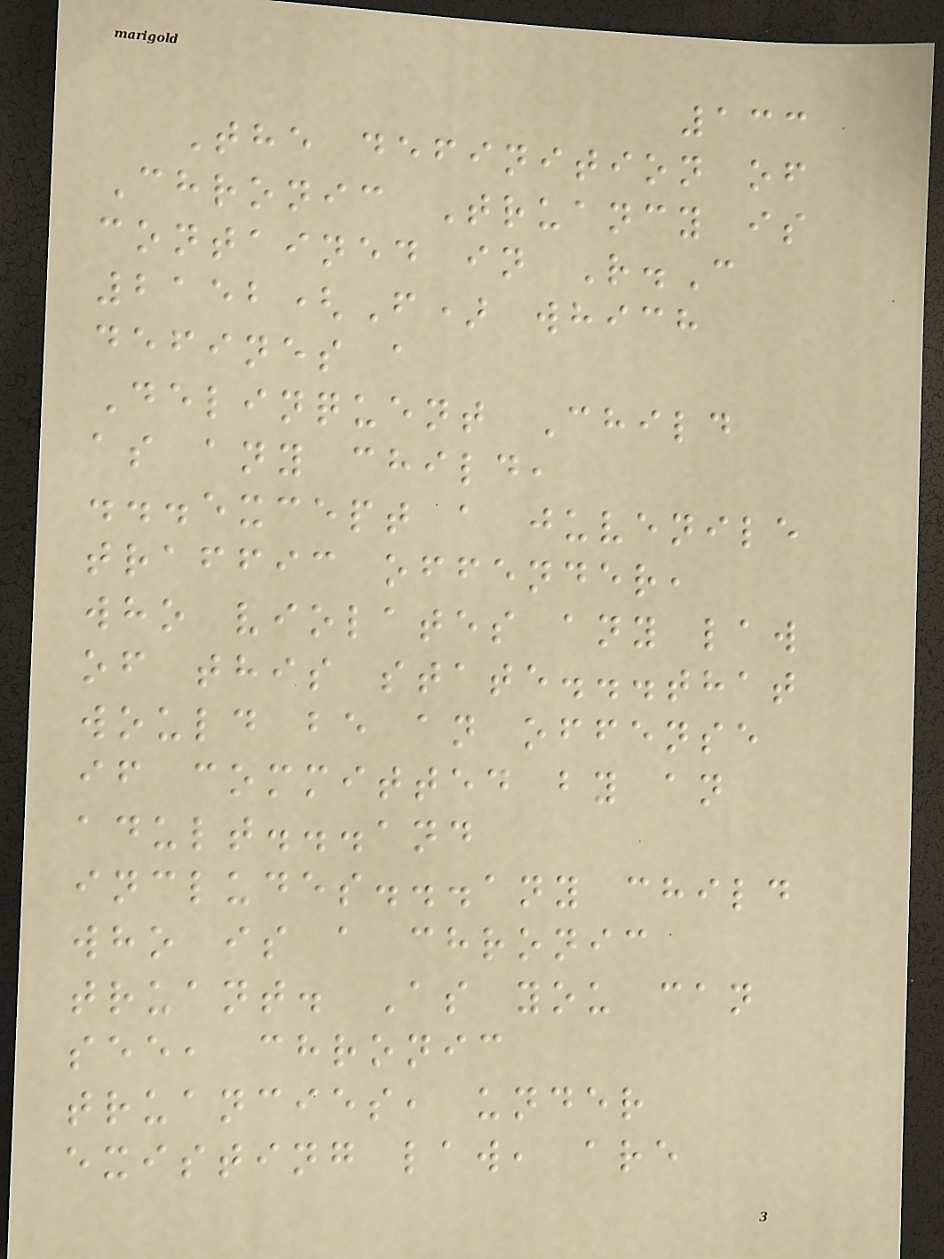133
The definition of
Chronic Truancy is
contained in R.C
2152(F) which
defines a
Delinquent Child
as any child,
...except a juvenile
traffic offender,
who violates any law
of this state...that
would be an offense
if committed by an
adult...and
includes...any child
who is a chronic
truant. As you can
see, chronic
truancies, under
existing law, are
